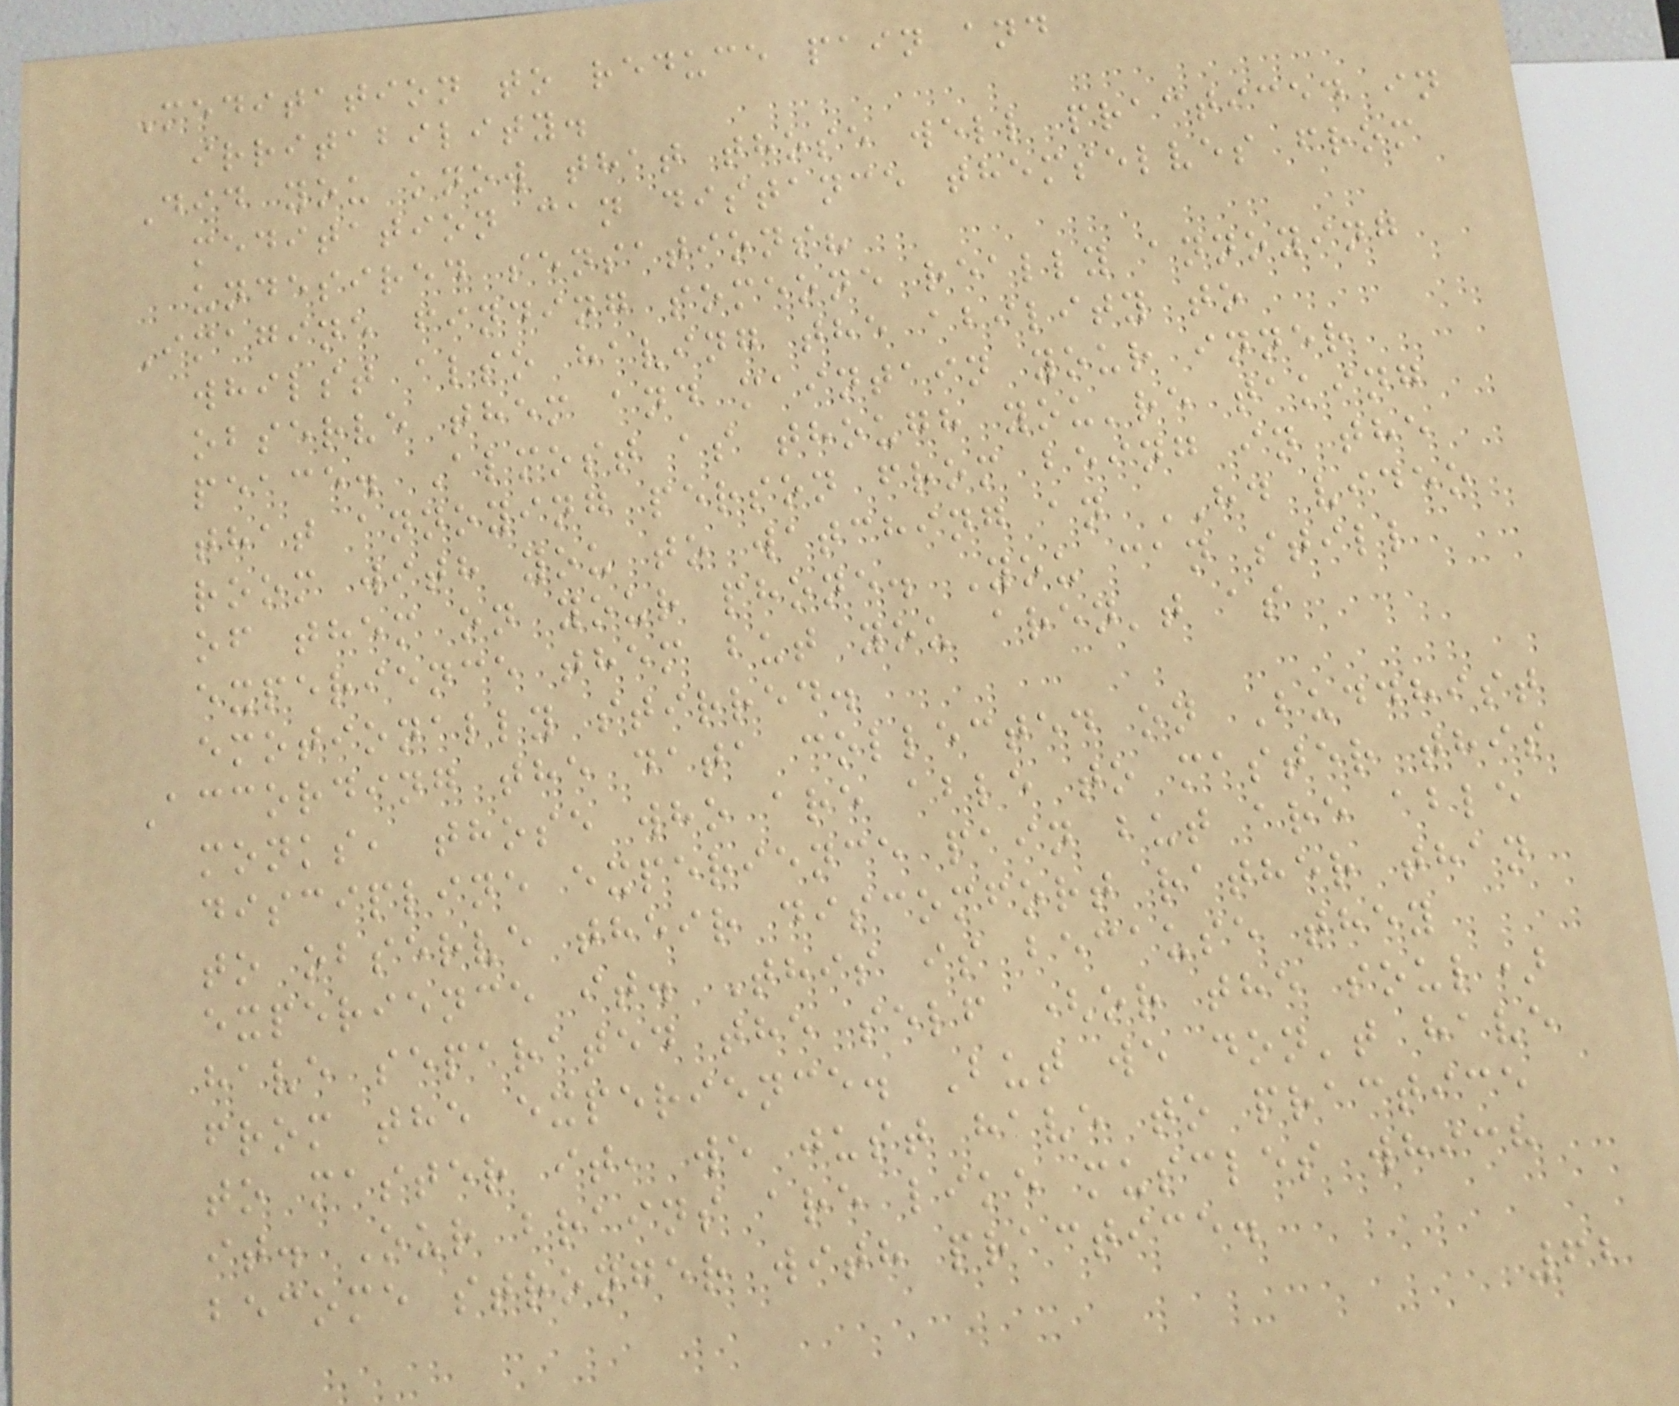Meditation to reduce pain and
irritability.
Did you know that those well practiced in
meditation can distance themselves from
undesired sensations?
Imagine finding someone really annoying
whilst also having the ability to
observe them and maintain your inner
peace. Almost as though you're taking
that annoying person from being in the
room with you to watching an HD video
of them on your phone. You can still
experience them but you aren't as
emotionally stirred.
According the data collected on Buddhist
monks, those who are able to master this
discipline experience pain but are able
to observe their discomfort rather than
experience it. This is because they
have separated the self (or the soul)
from the experience. But we don't have
to master it, we just have to practice
it. Our brains are like muscles which
become stronger with practice.
62
